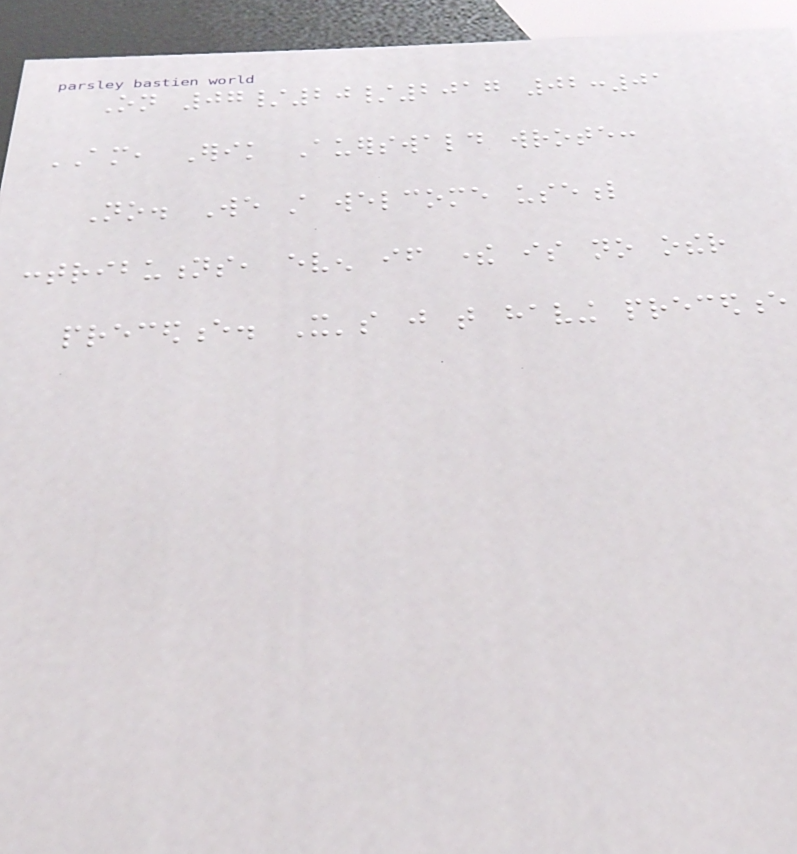On 07/20/2017 02:01
AM, Erik Auerswald wrote:
No. We still welcome useful
contributions, even if there is no other
precedence. It's just that having precedence
